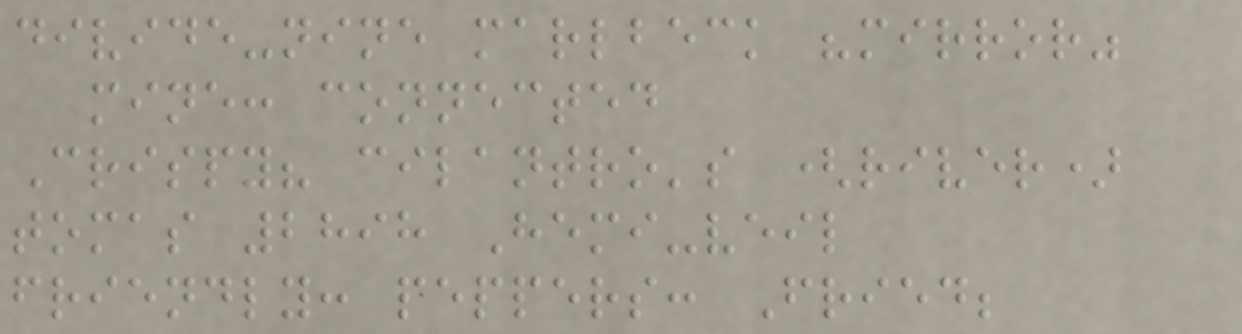divide-nine marlbeck "mirror"
mine: connected
Crispy? cilantro's (river)
tomas 2898 Hemi-veil
friendly: peppers: Fried;
